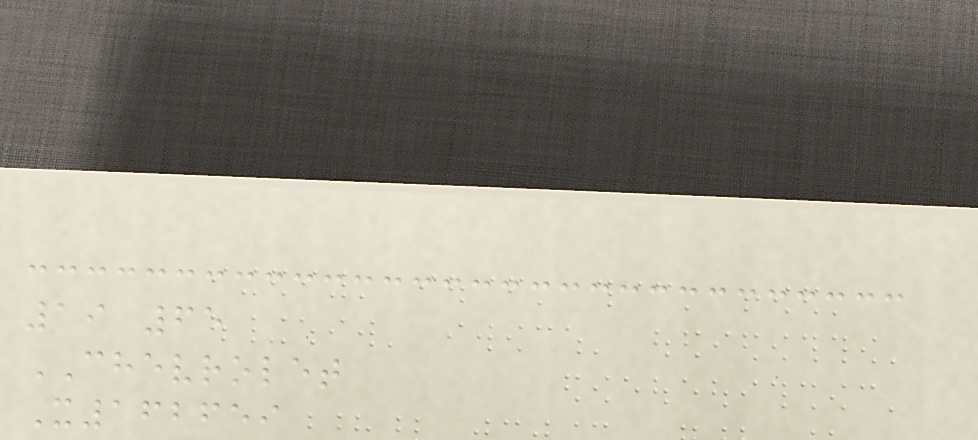19 65
CHEVROLET
X162659
